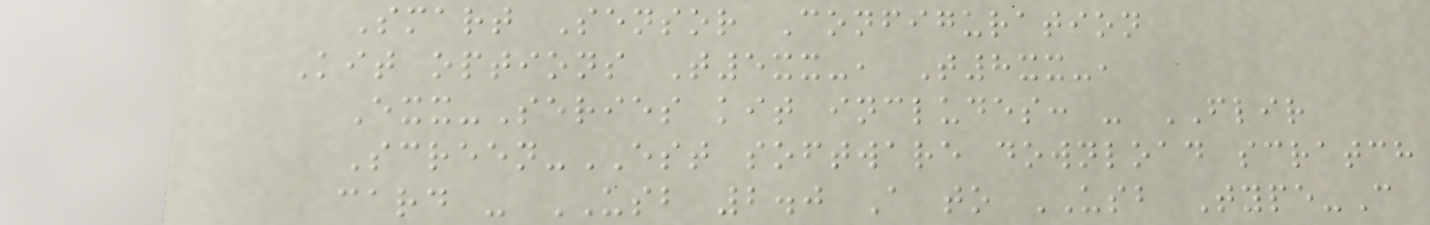Smart Sensor Configuration
Kit options T5xx-, T8xx-,
Exx-Series kit includes: - FLIR
Screen-EST software download scratch
card - USB 2.0 A to USB Type-C
